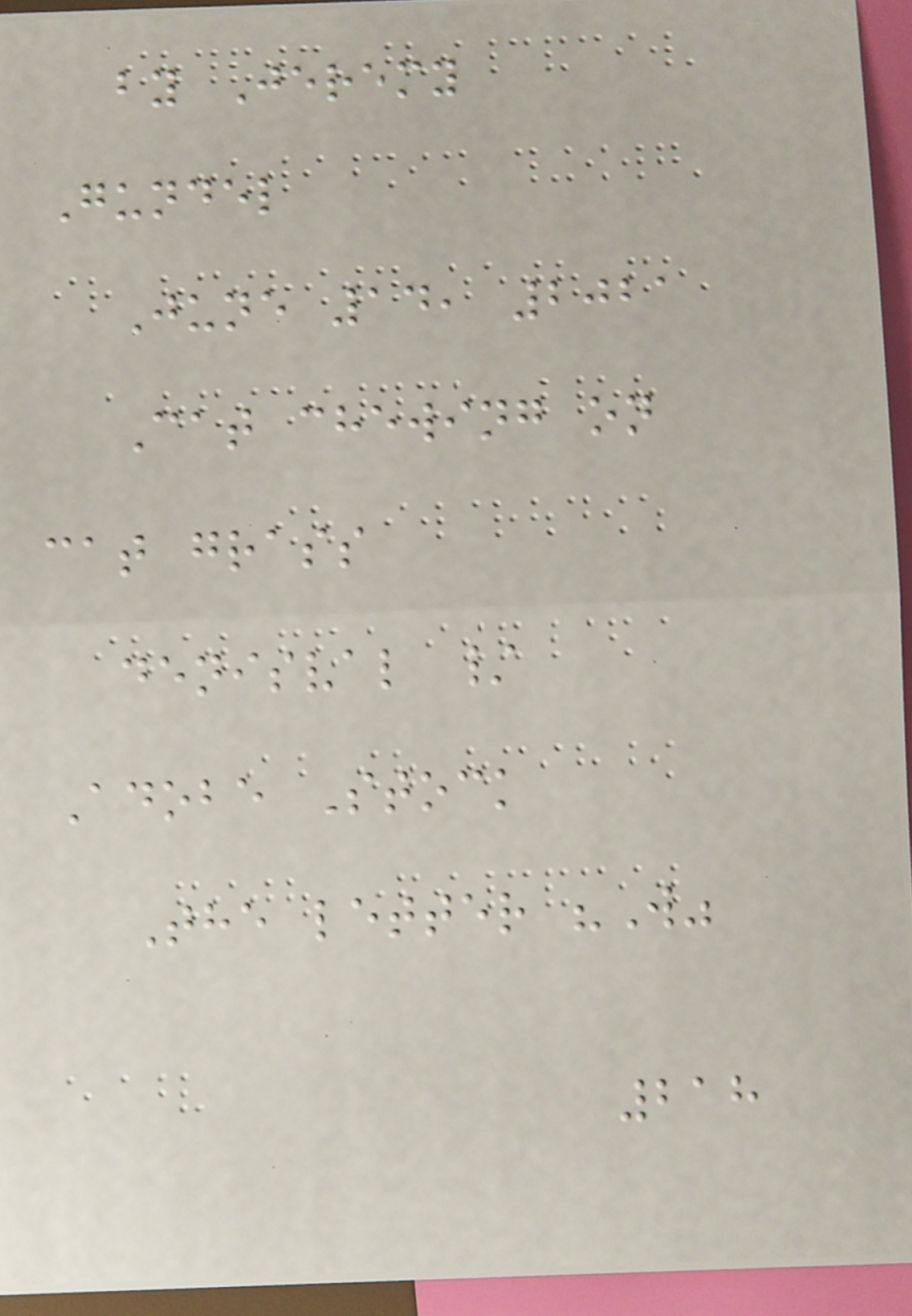by Jeremy
Gundel
June 14, 2021
Cat chewing on
cat grass
denisval /
Adobe Stock
The letter "W"
218
